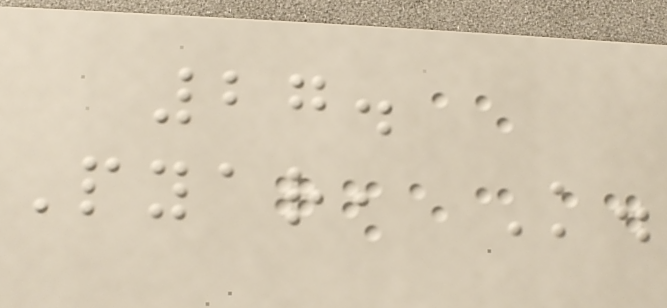27.
Pyar, K.
